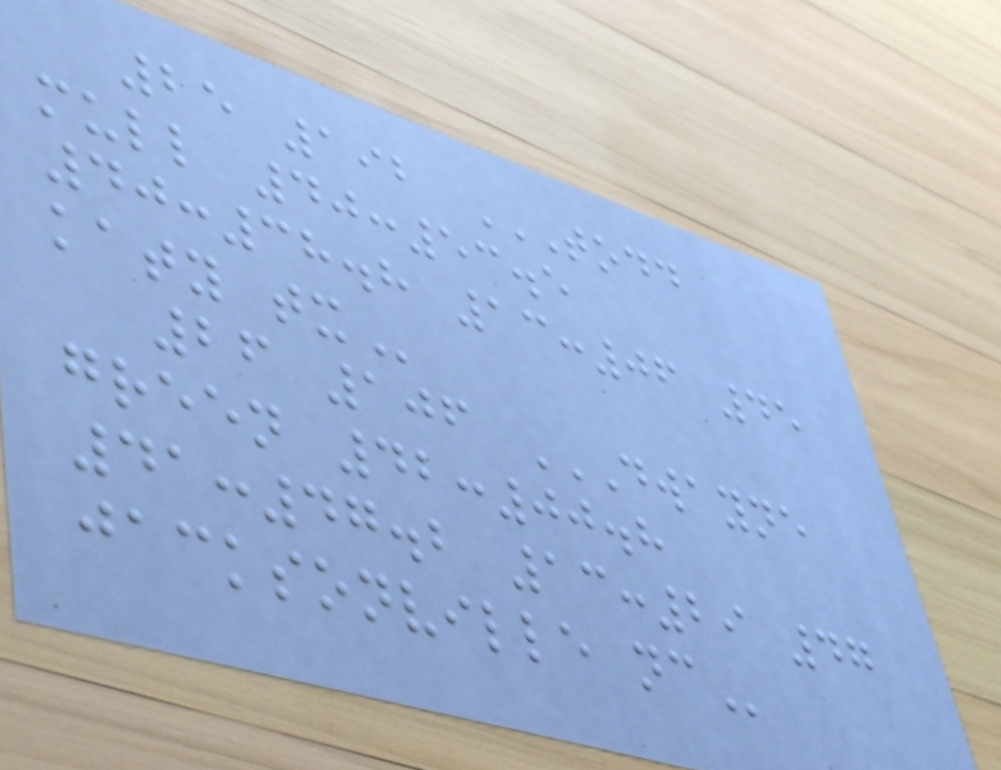25 192 TODD
MULL 40:53.5
40:38.8 13:06 45
KATY TX
26 106 DWAYNE
GREEN 42:00.8
41:47.2 13:29 47
JACKSONVILLE NC
